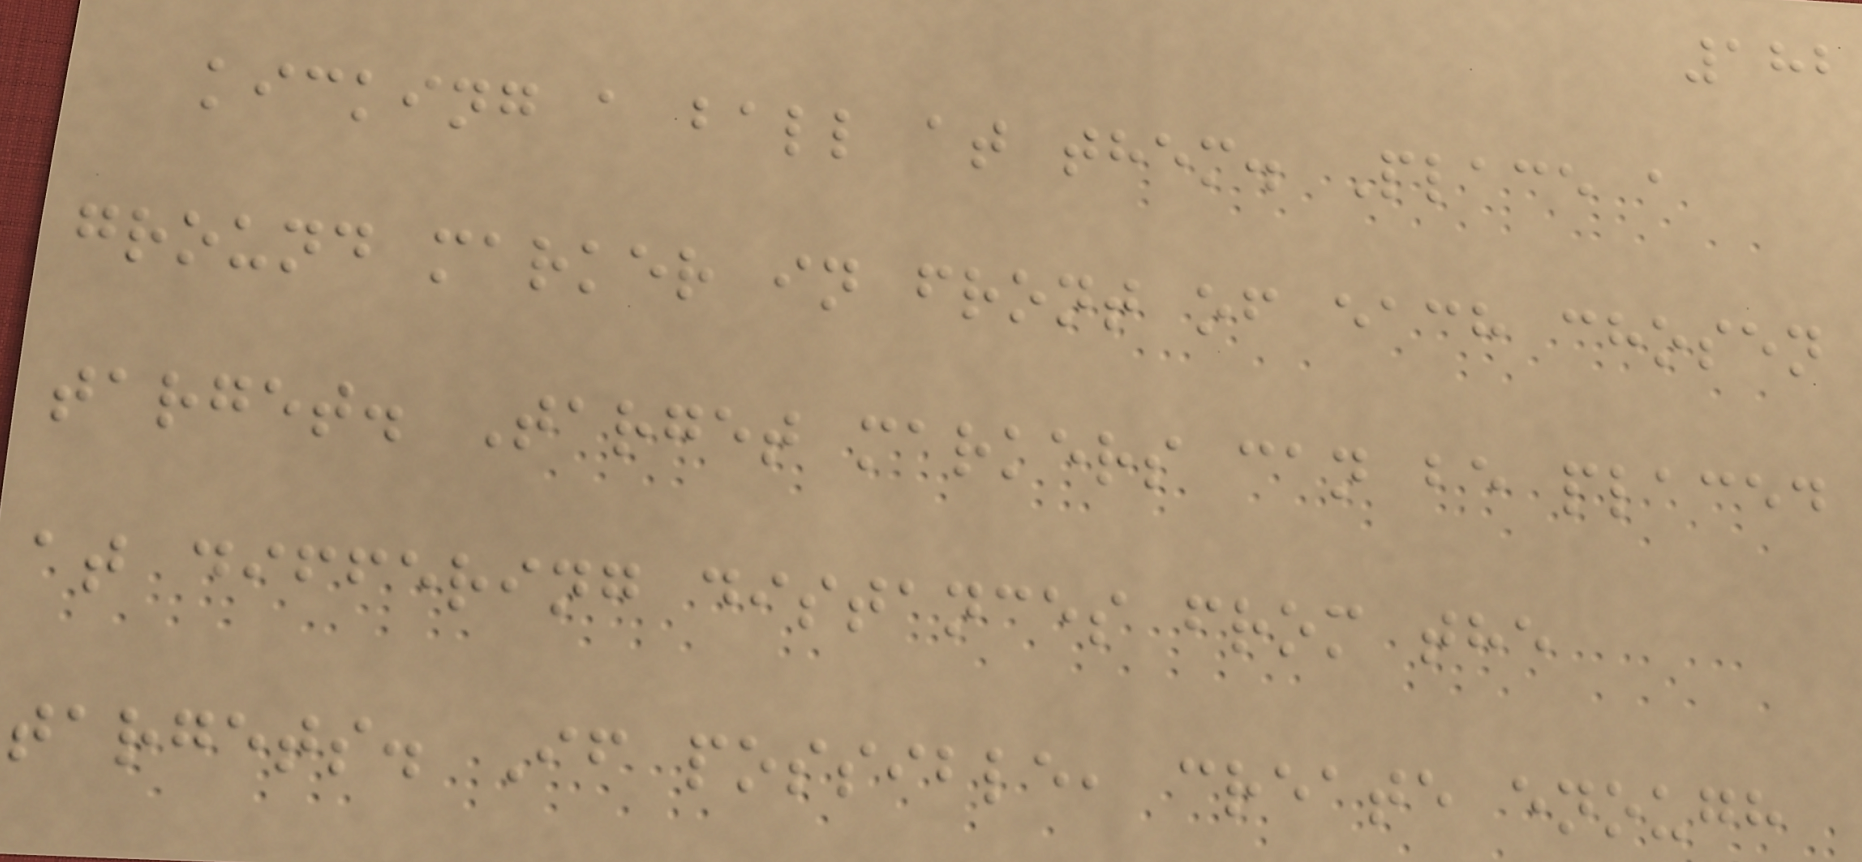182
kicking a ball at them. Place a
ground marker in front of each chosen
target. Target markers can be placed
at differing distances from the
targets. If possible, create enough
